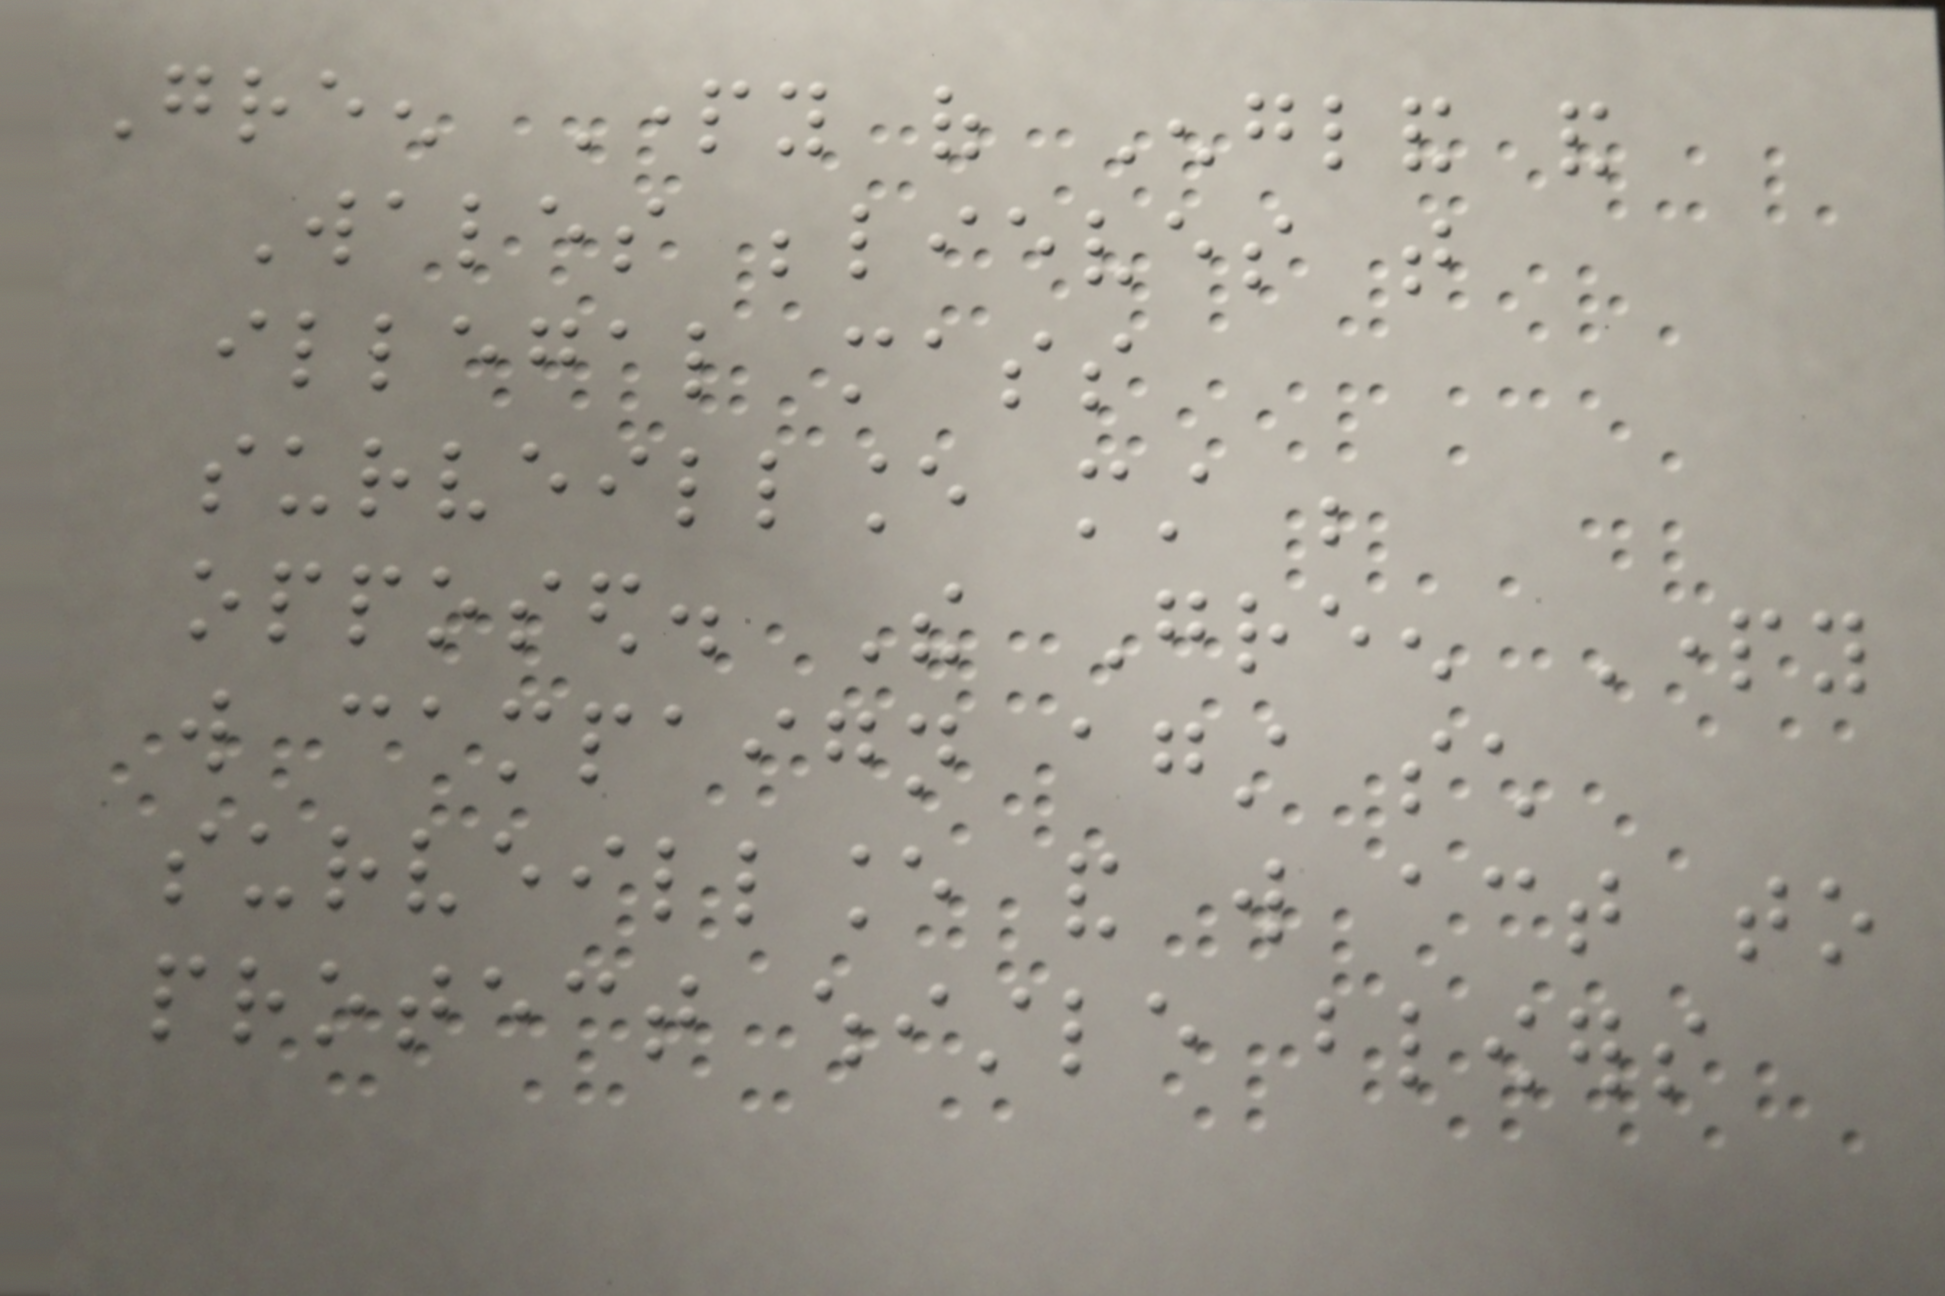Green Party of England and
Wales believes that
illegal mass
surveillance must be
opposed. The Green Party
will campaign against such
surveillance and will act to
protect whistle blowers
